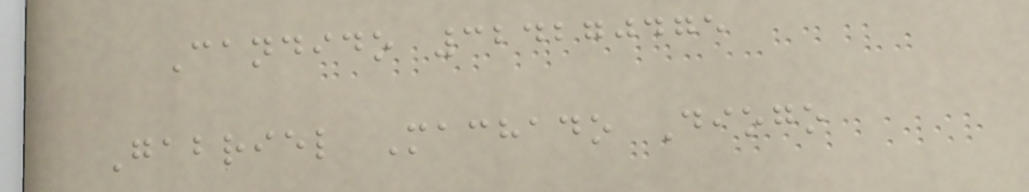Candido 324270475
Gabriel Machado Diogo
